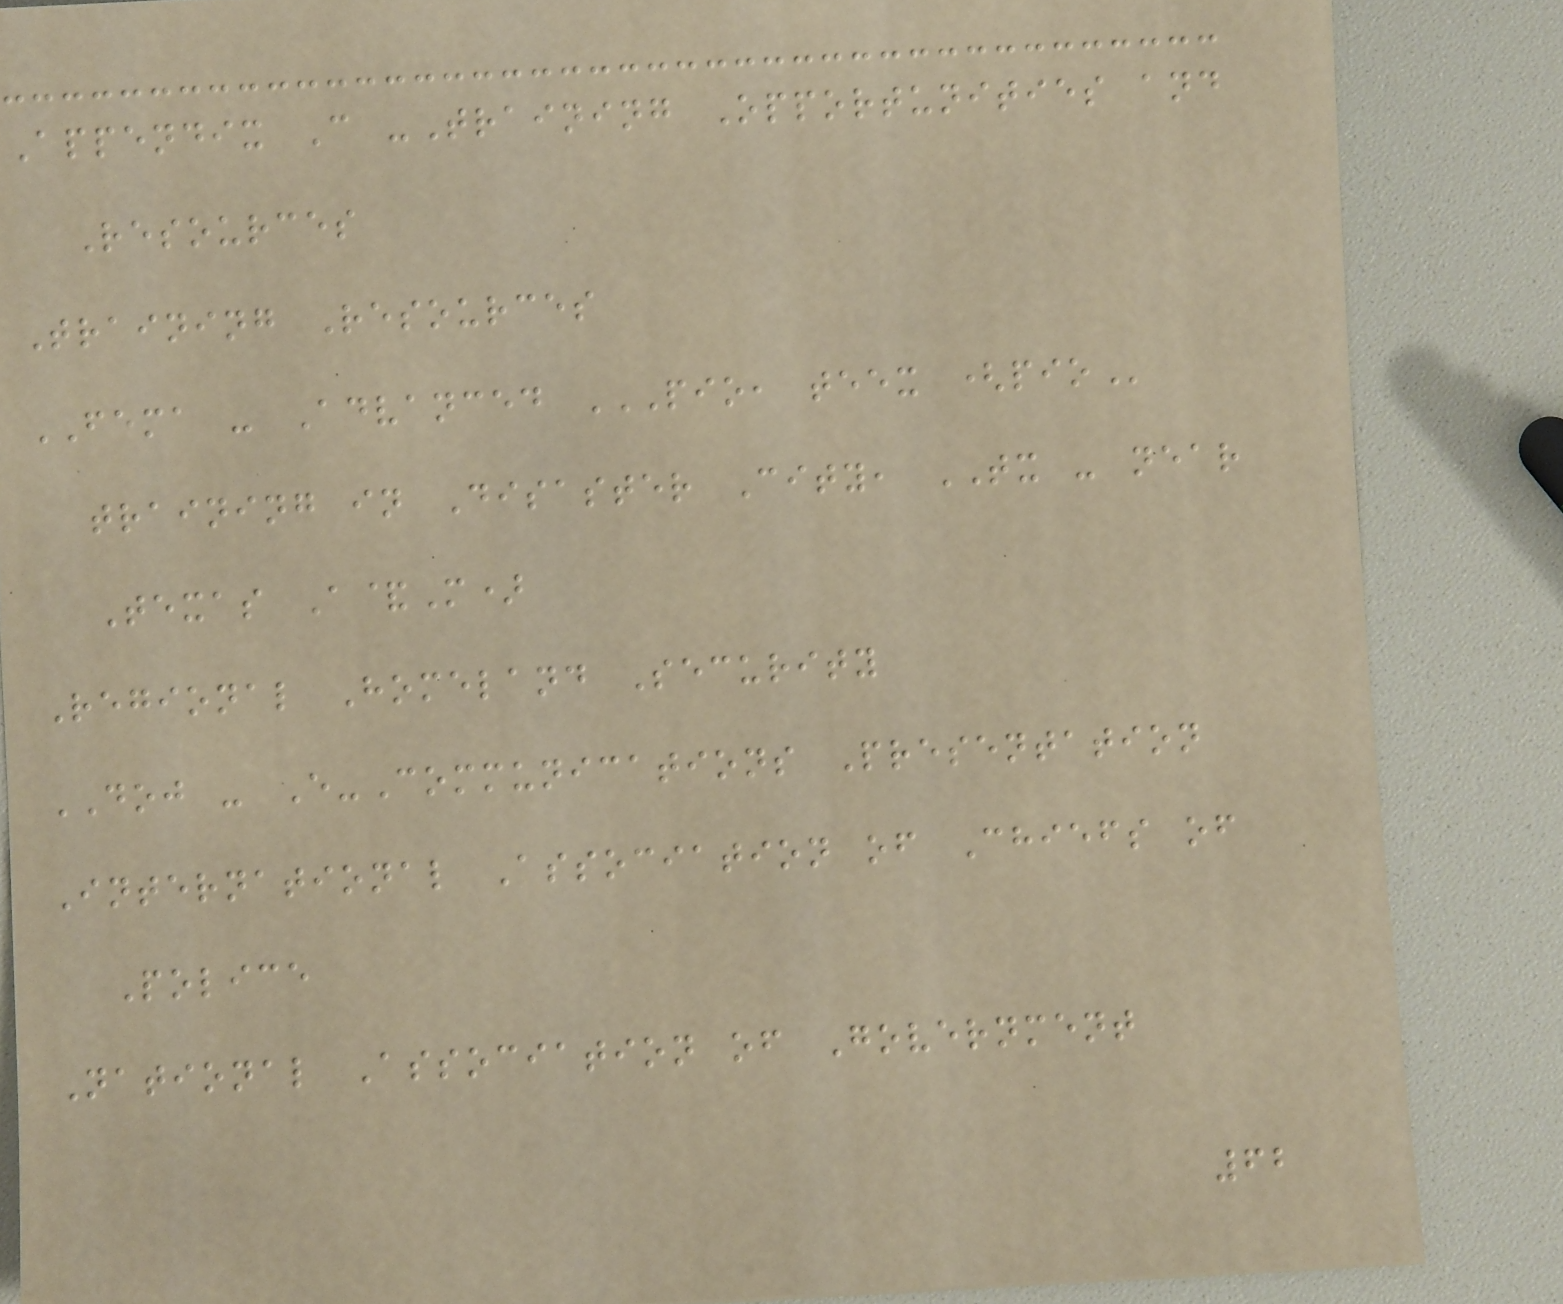Appendix C -Training Opportunities and
Resources
Training Resources
FEMA - Advanced PIO, TEEX (PIO
training in Disaster City, TX - near
Texas A&M)
Regional Homeland Security
DOJ - E-Communications Presentation
International Association of Chiefs of
Police
National Association of Government
62
